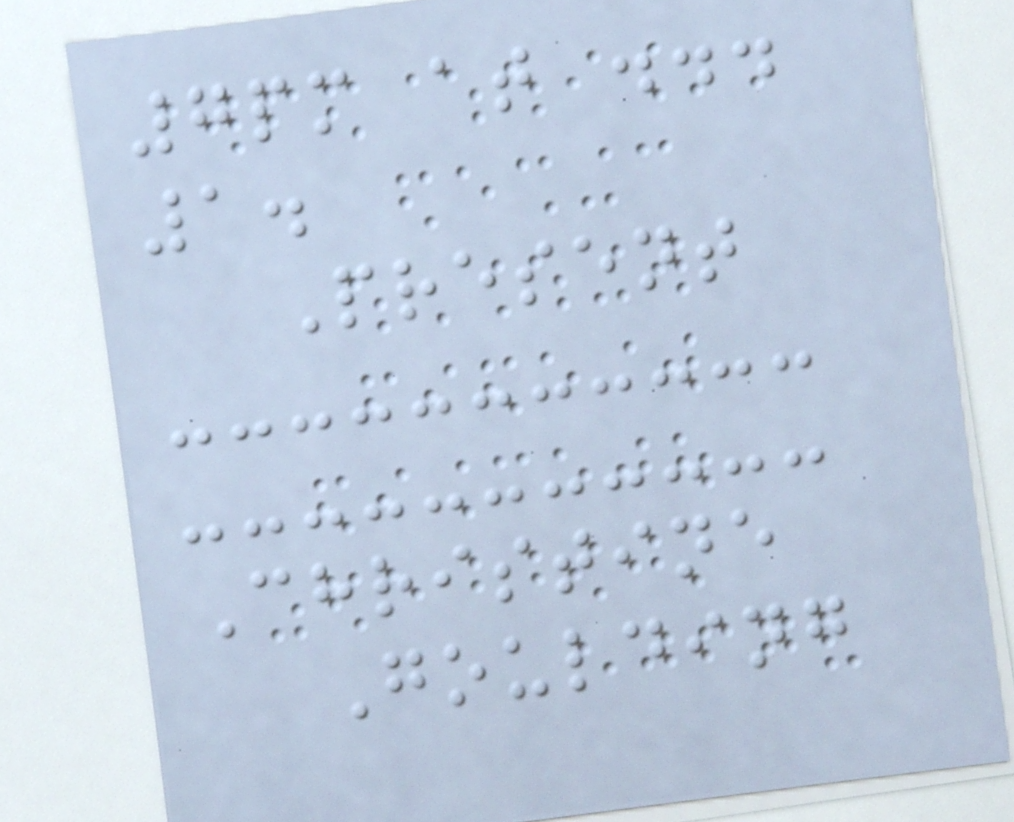7pm at ...
1.
Present
Christine
Goulding
